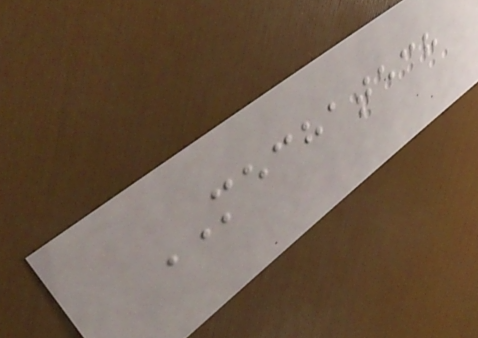MECHATECH
